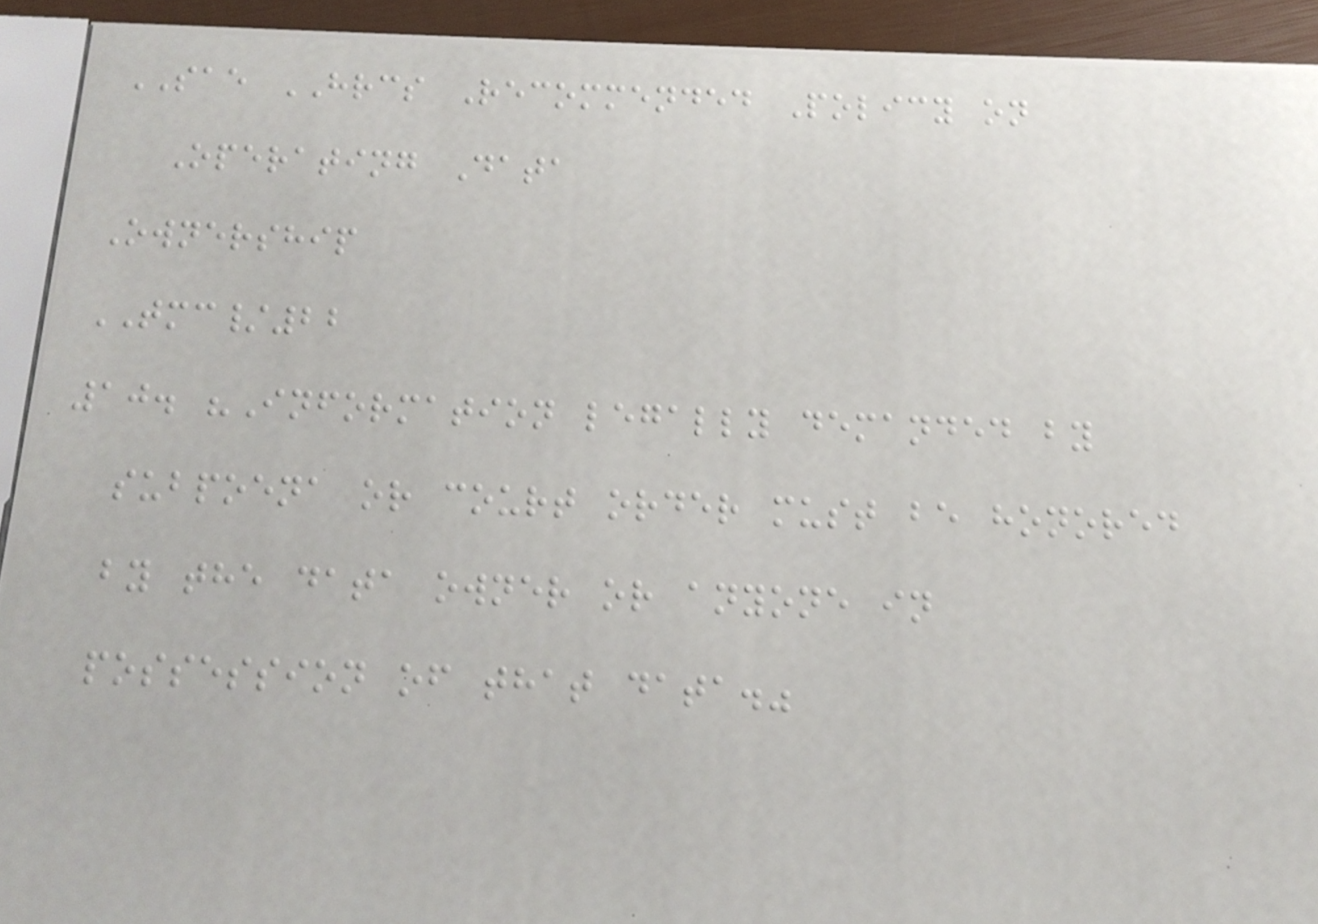SAE HRCS Recommended Policy on
Operating Data
Ownership
TMC/22
10. "Information legally demanded by
subpoena or court order must be honored
by the data owner or anyone in
possession of that data."
